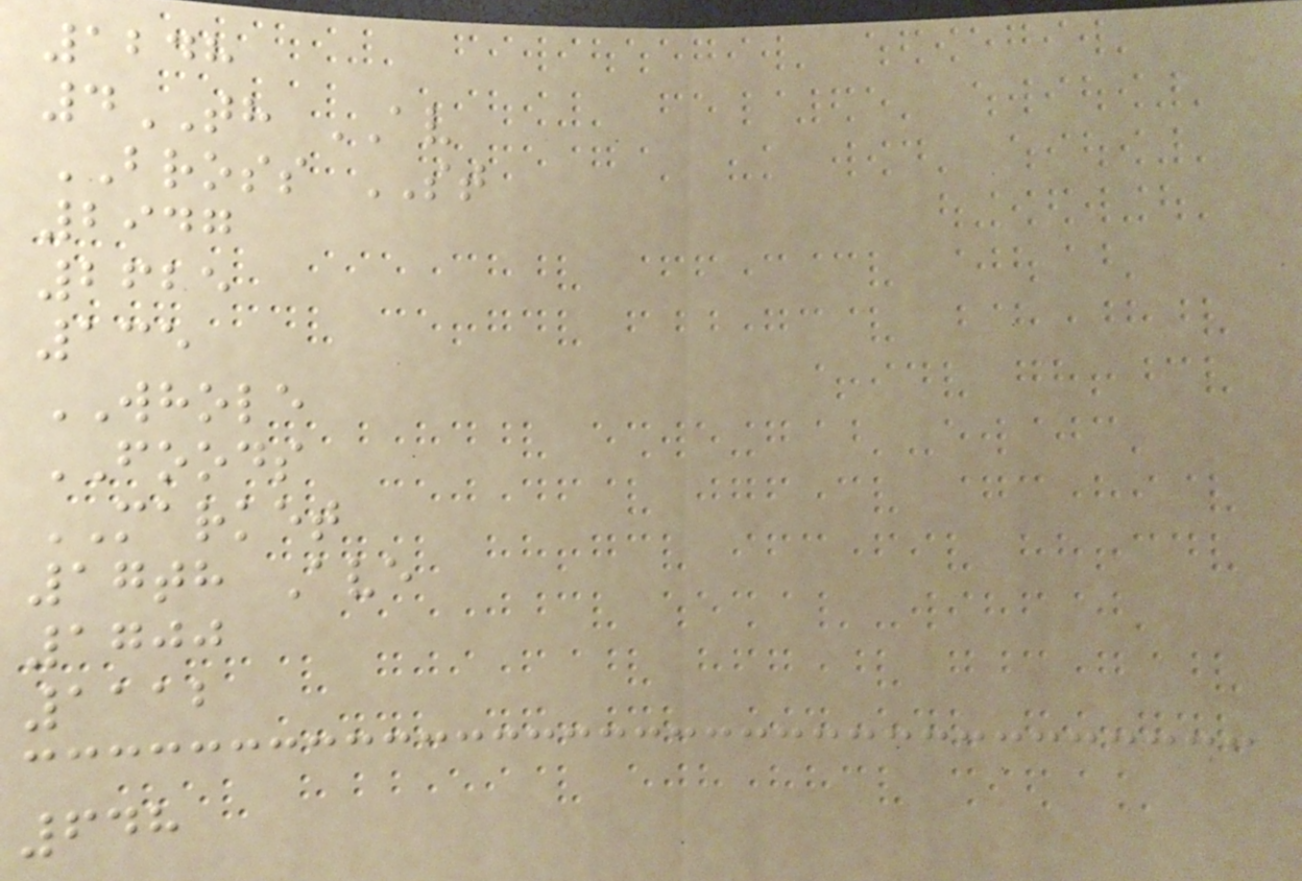1248
4TH AV
BROSS ST
2947
2625
135
WHOLE
FOODS
MARKET
17th Ave
1700
1112
648
